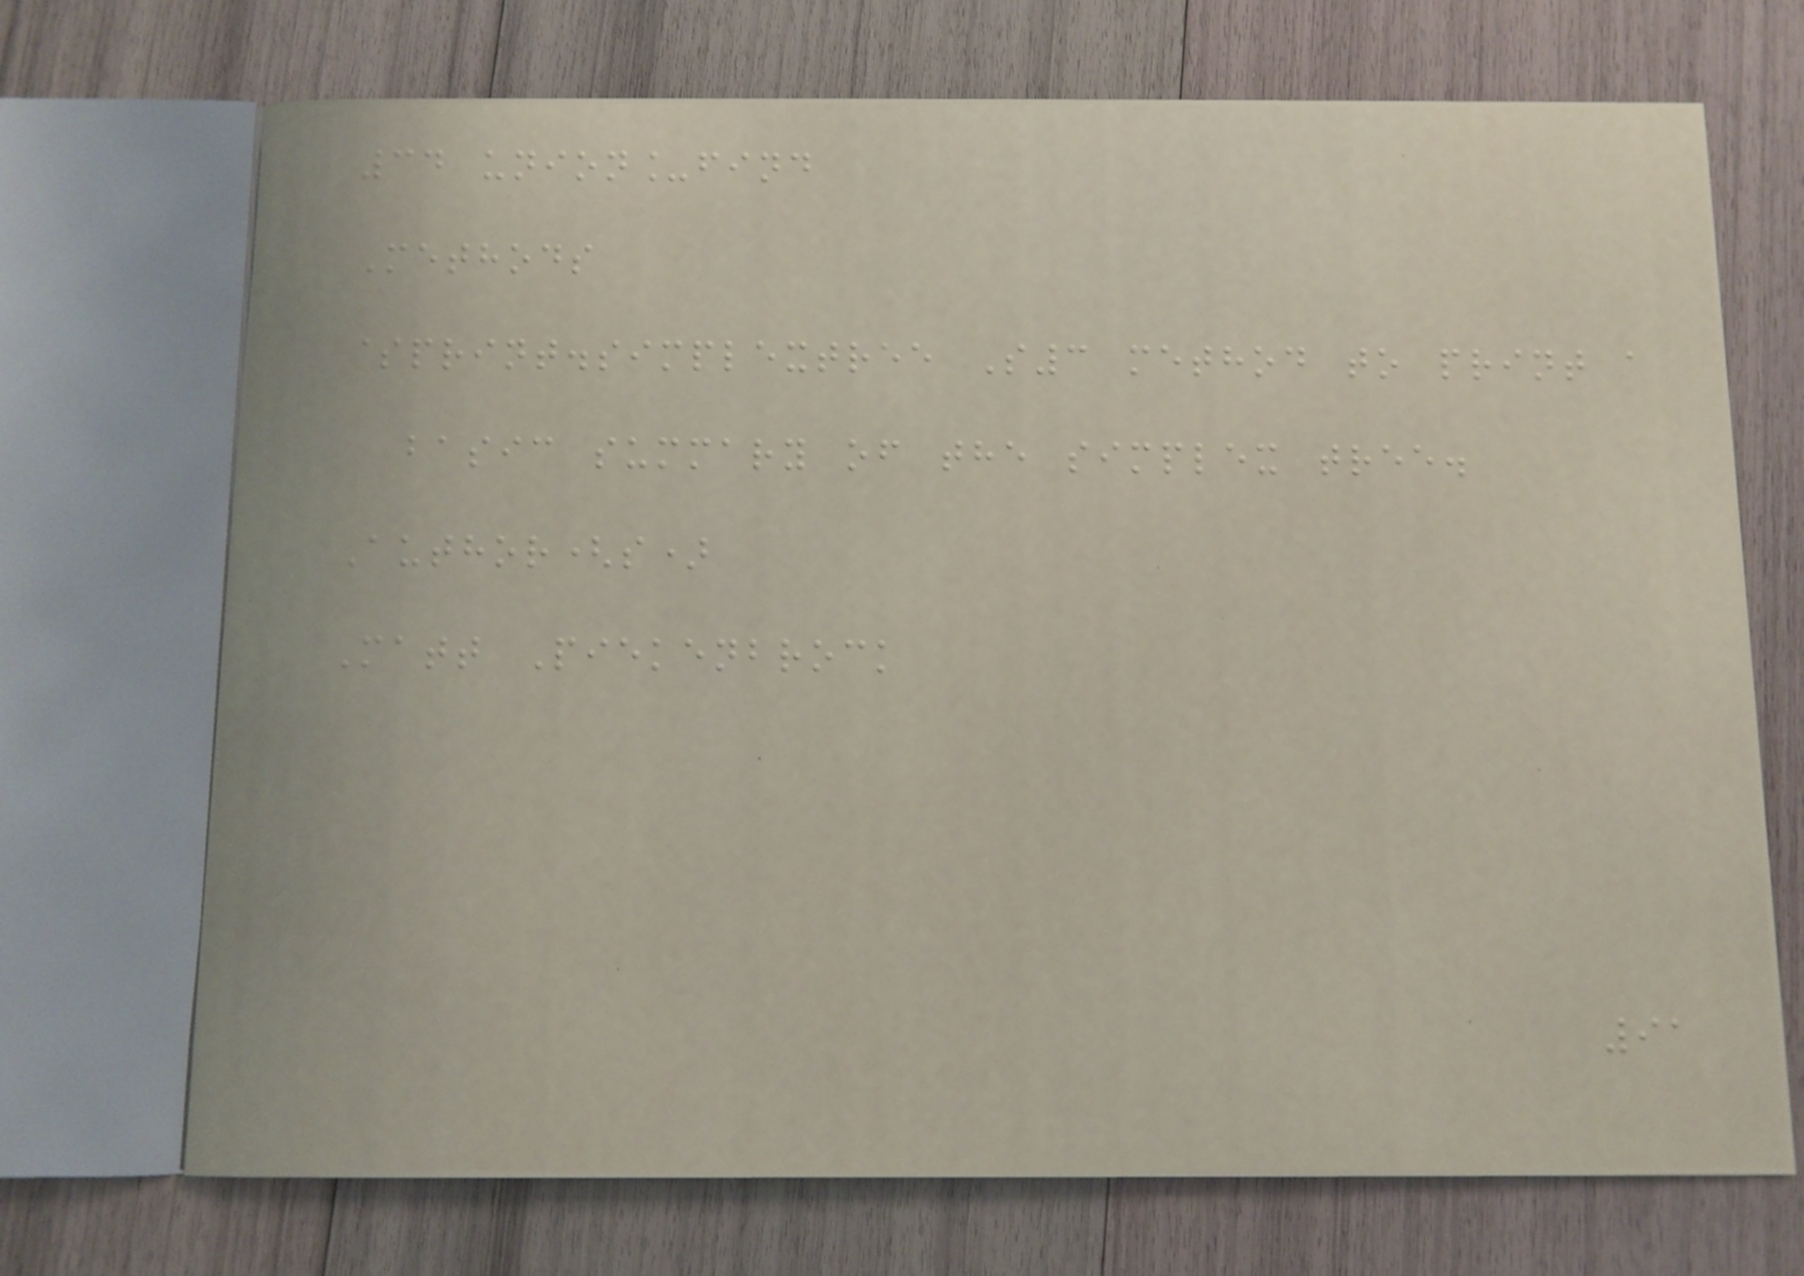34 union_find
Methods
$print.simplextree S3 method to print a
basic summary of the simplex tree.
Author(s)
Matt Piekenbrock
91
